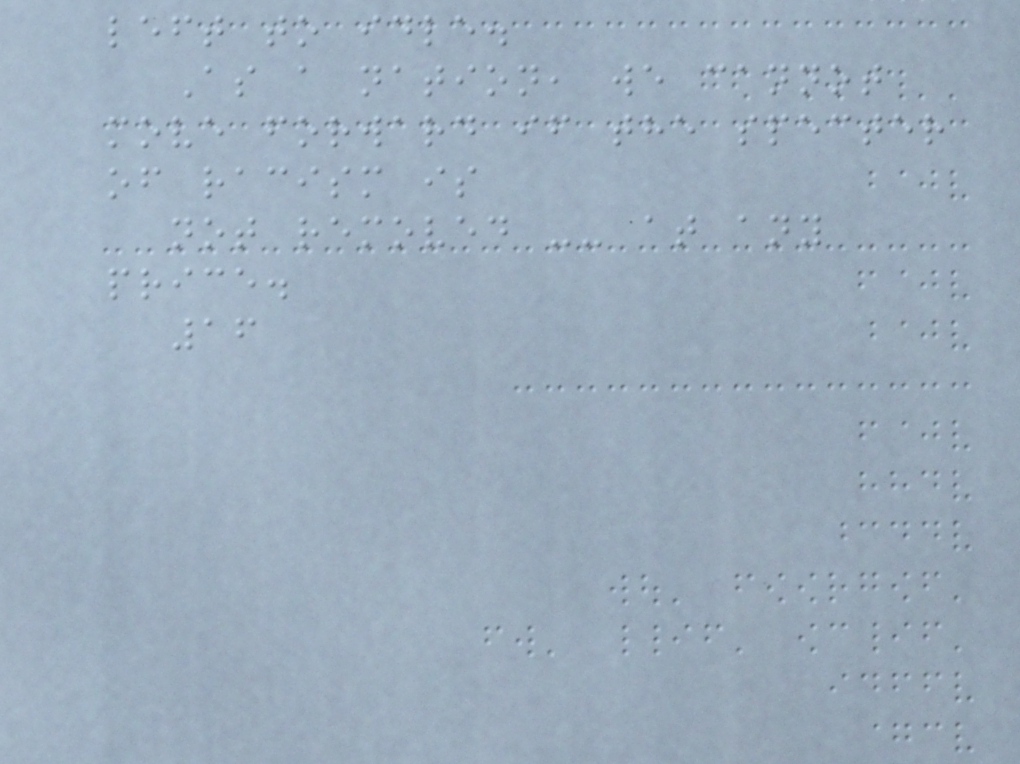left to idle.
As a nation, we cannot
move forward if the specter
of racism is
not removed -- at any
price.
16
